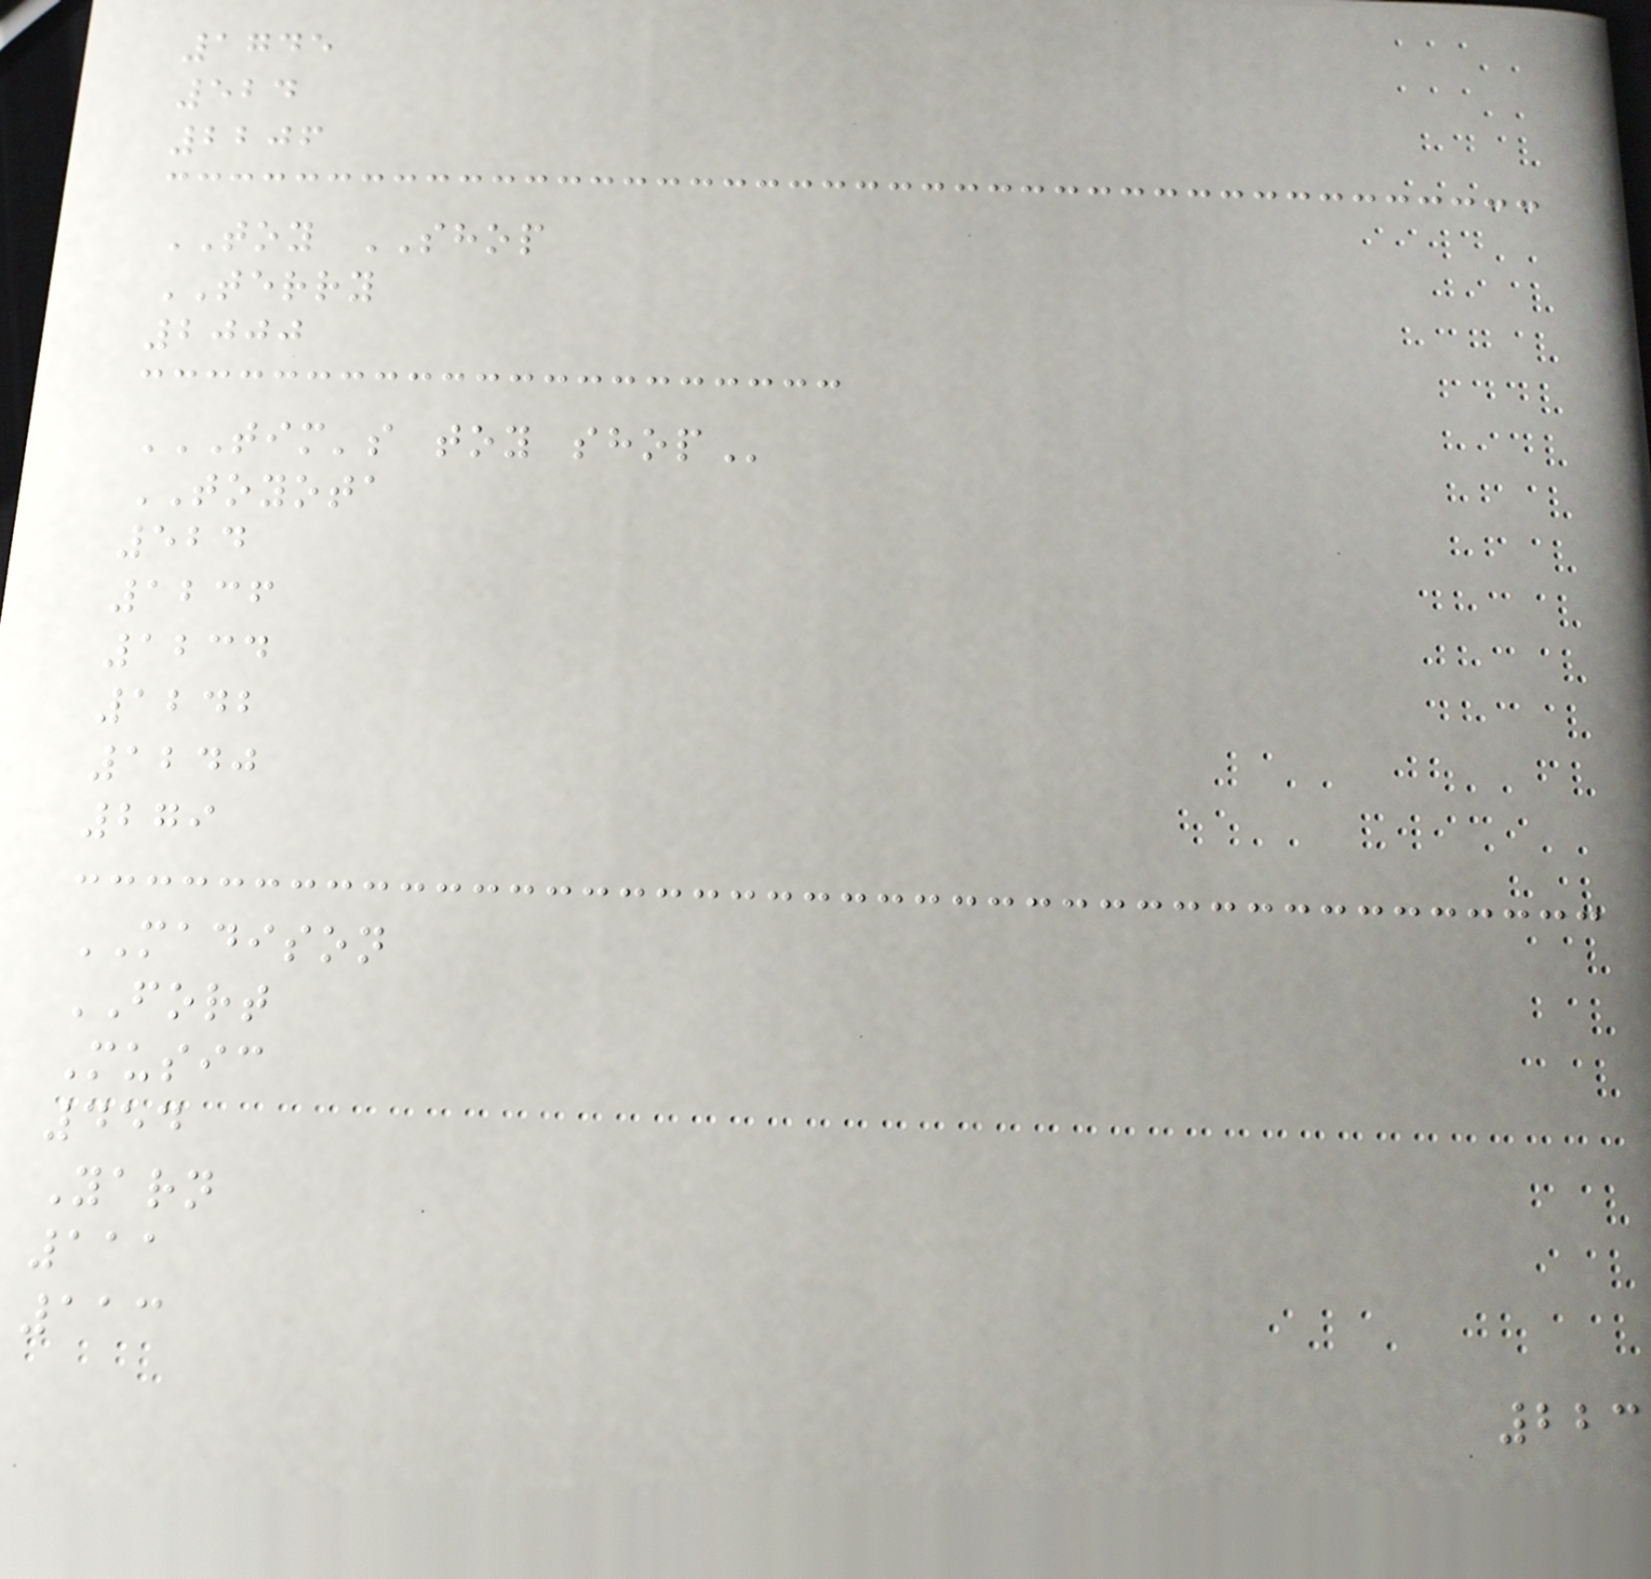1745
524
2206
TOY SHOP
TERRY
2000
TIM'S TOY SHOP
TOYOTA
524
1236
1234
1242
1240
279
MADISON
FORT
Music
454
Yarn
111
113
223
